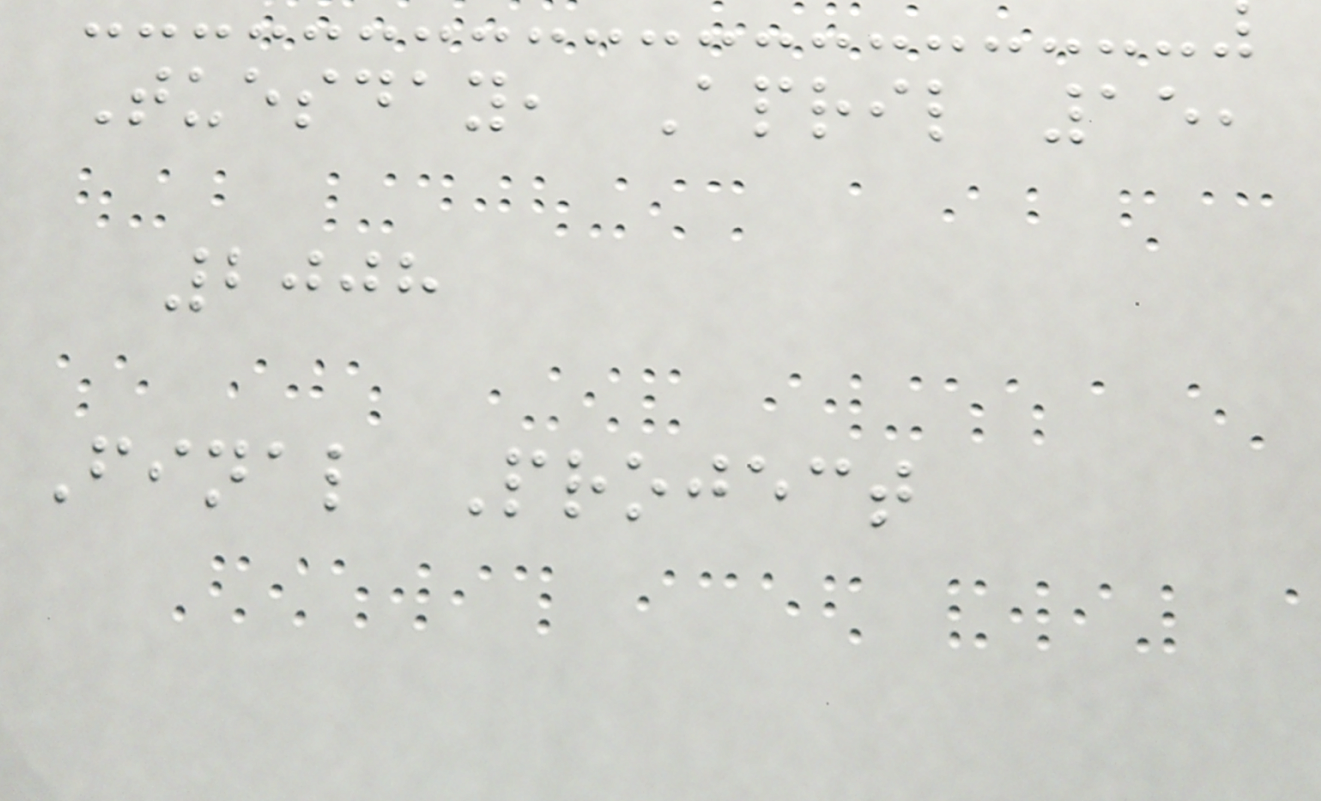Tuesday, April 15,
2008
Final Project
